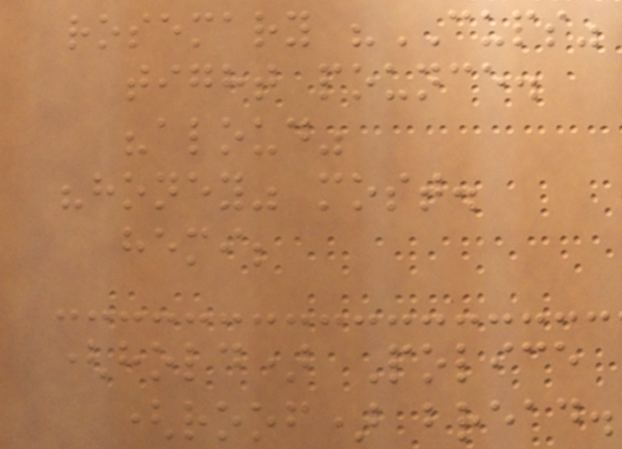rosemary "CUPS"
tight pounce.
"aloud"
"honey" most.
hemi;
(hold) Police
(roof) bread.
